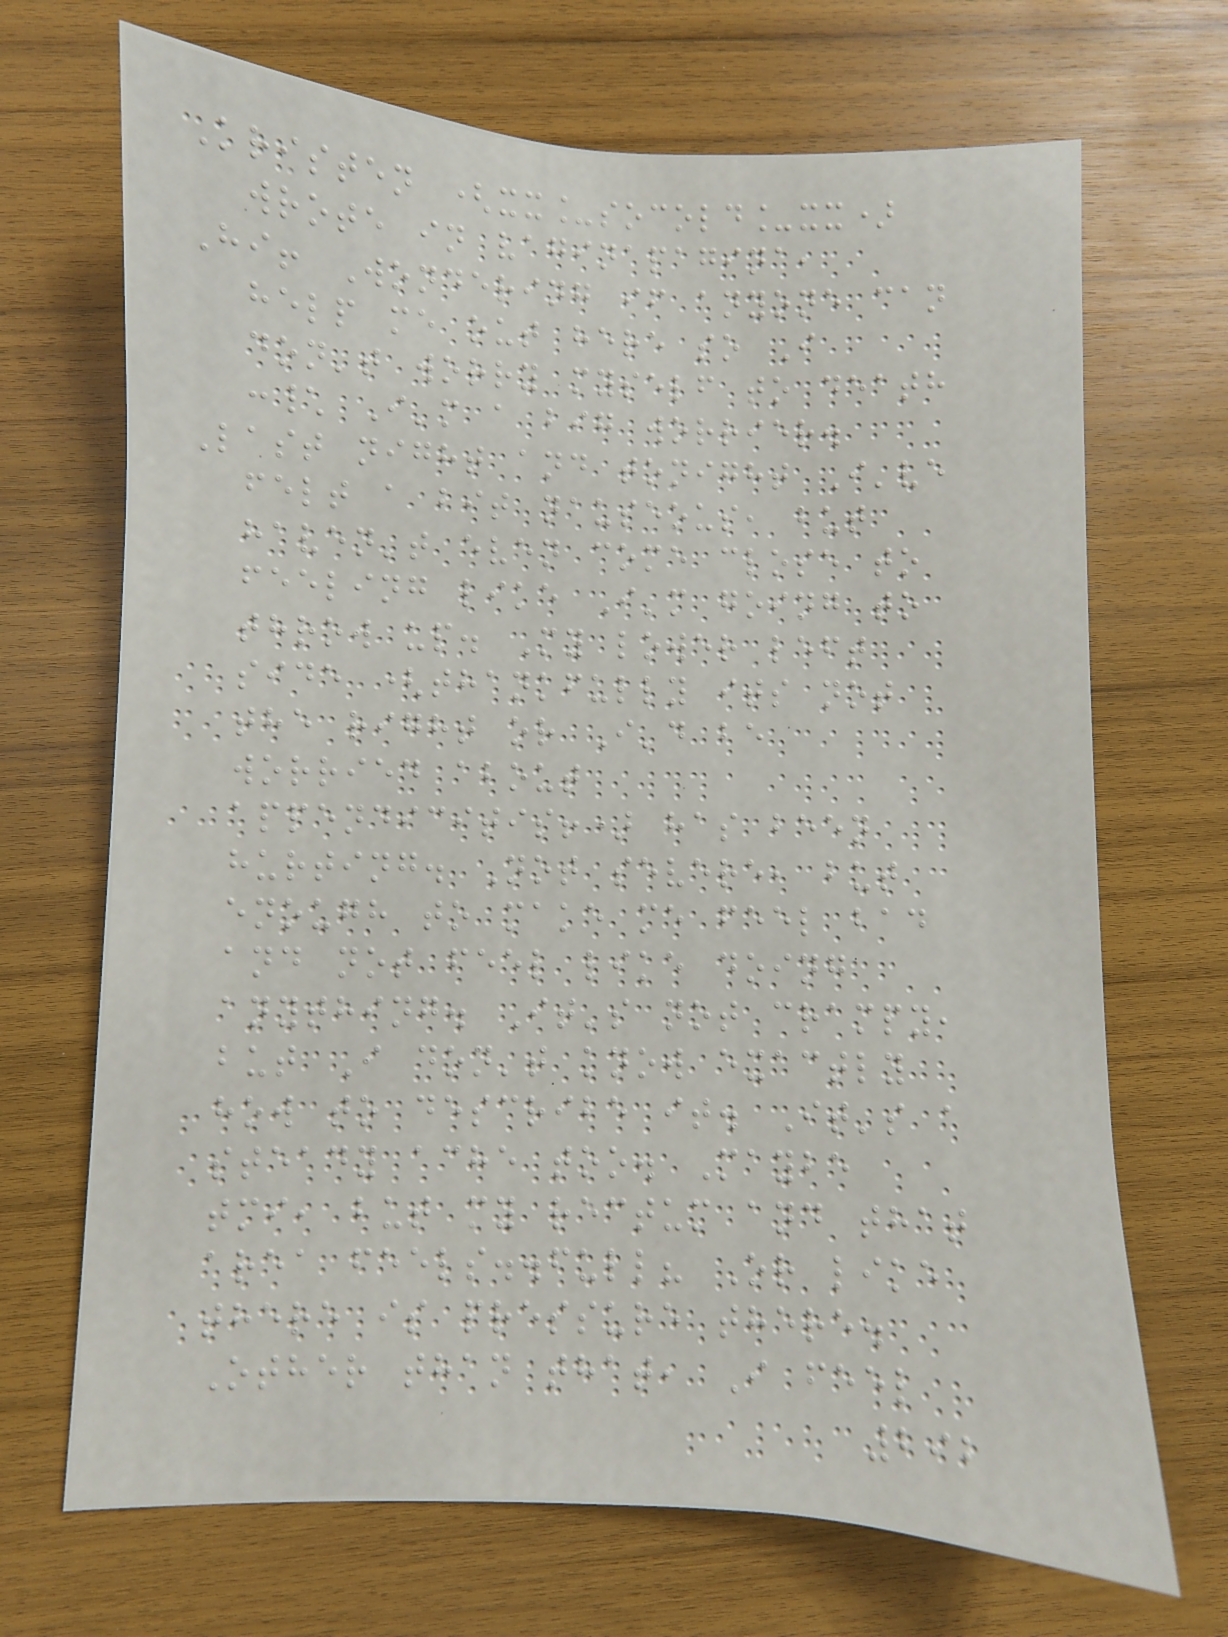Kristen (xx_socold_xx)
wrote in vaginapagina,
Hi! Wondering if anyone can
help me out here so I
don't worry myself to death
:\ I'm a big worrier.
Last night and tonight I've
felt a bit nauseous, but
haven't even come close to
feeling like I'm going to
throw up. My lower left
side (thankfully its not
the right or I'd be
worried about
appendicitis!) has been
hurting. Not severe, but
enough to make me feel bad
and not feel like doing
anything. It's not crampy,
but I don't know exactly
how to describe it. It's a
steady ache too. Maybe
tmi, but my rectum and that
area feels..full? Or like
there is pressure there.
Other than that, I feel
292
